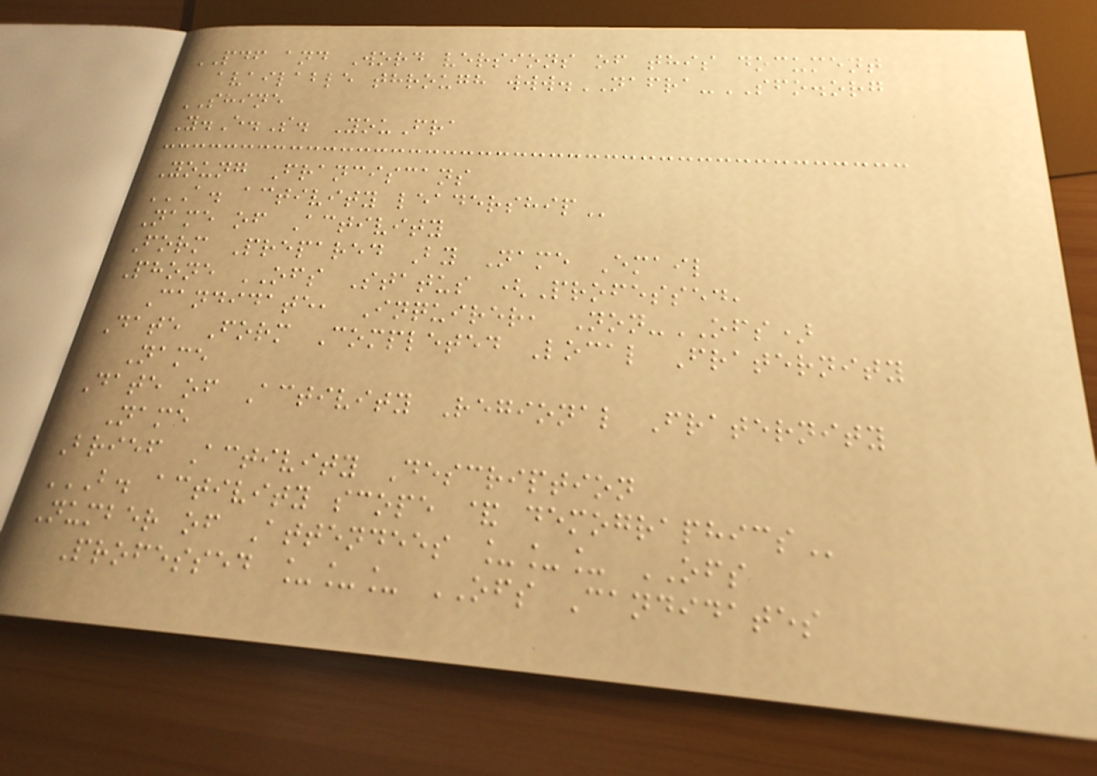PDF and Word versions of this document
available through www.NAFRA-SFO.org
SHINE
Y.E.S. YouFra
Young Franciscans
A. ACTIVITY LEADERSHIP
Name of Activity
Form Prepared By Name Email
Phone OFS Status (Professed,
Candidate, Inquirer, Non-OFS)
Date Form Completed Local Fraternity
Name
Date of Activity Regional Fraternity
Name
Brief Activity Description
B. ACTIVITY SCOPE & DEMOGRAPHICS
Number of Attendees ___ OFS
Professed ___ OFS Candidates
